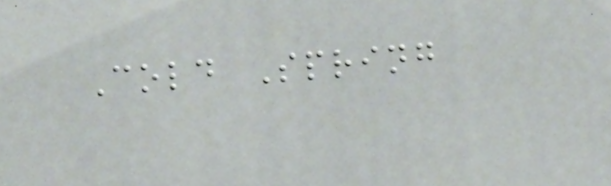Cold Spring
